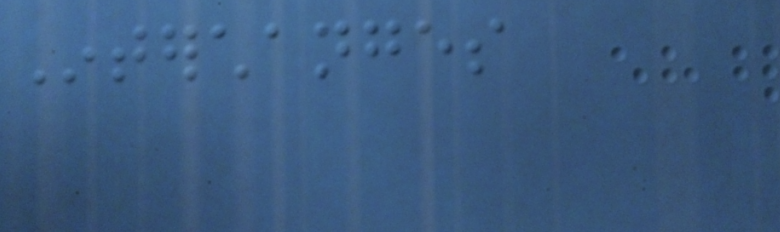Interchanges
